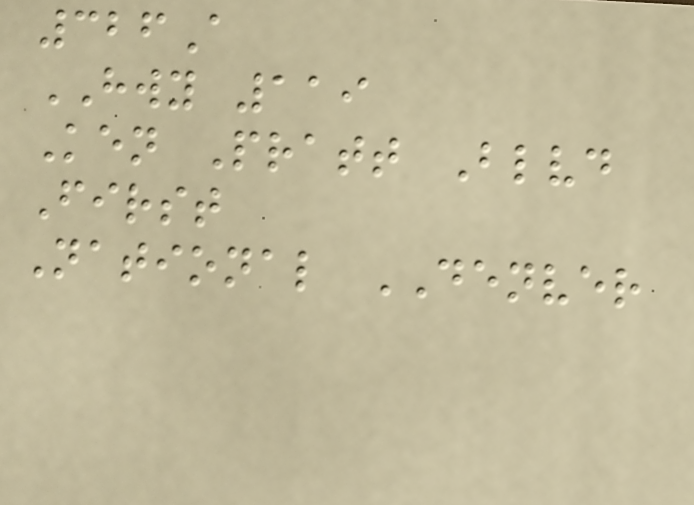326A
HWY 119
Ken Pratt Blvd
First
National DENVER
